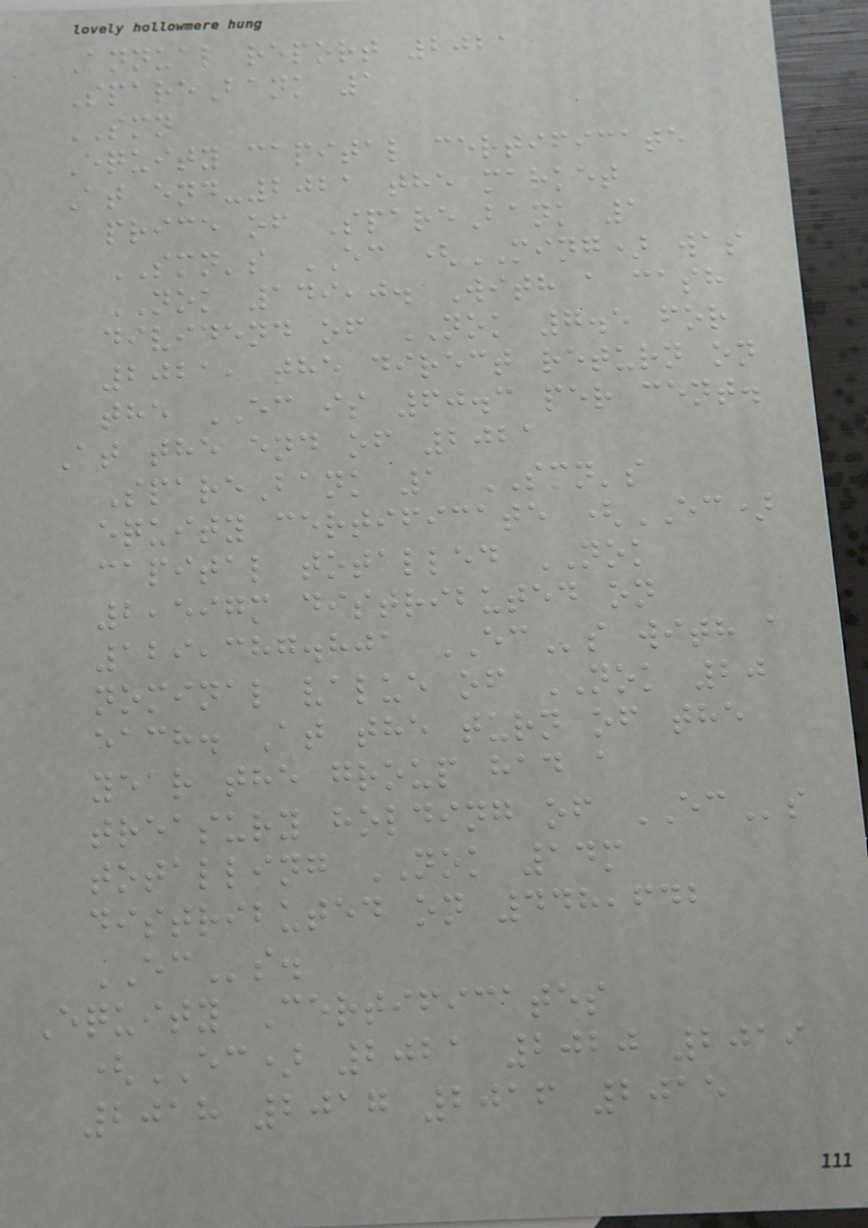Annual report 2021
SpareBank 1
SMN
Equity capital certificate
At end-2021 the market
price of SpareBank 1
SMN's EC (MING) was
NOK 149,0. With a cash
dividend of NOK 7.5 for
2021, the direct return on
the EC is 60.3 per cent.
At the end of 2021
SpareBank 1 SMN's
equity certificate (EC)
capital totalled NOK
2,597m distributed on
129,387.801 ECs with a
nominal value of NOK 20
each. At the turn of the
year the group had a
treasury holding of ECs
totalling NOK 14m
distributed on 448,642
ECs.
Equity Certificates
(EC) 2021 2020 2019
2018 2017 2016 2015
